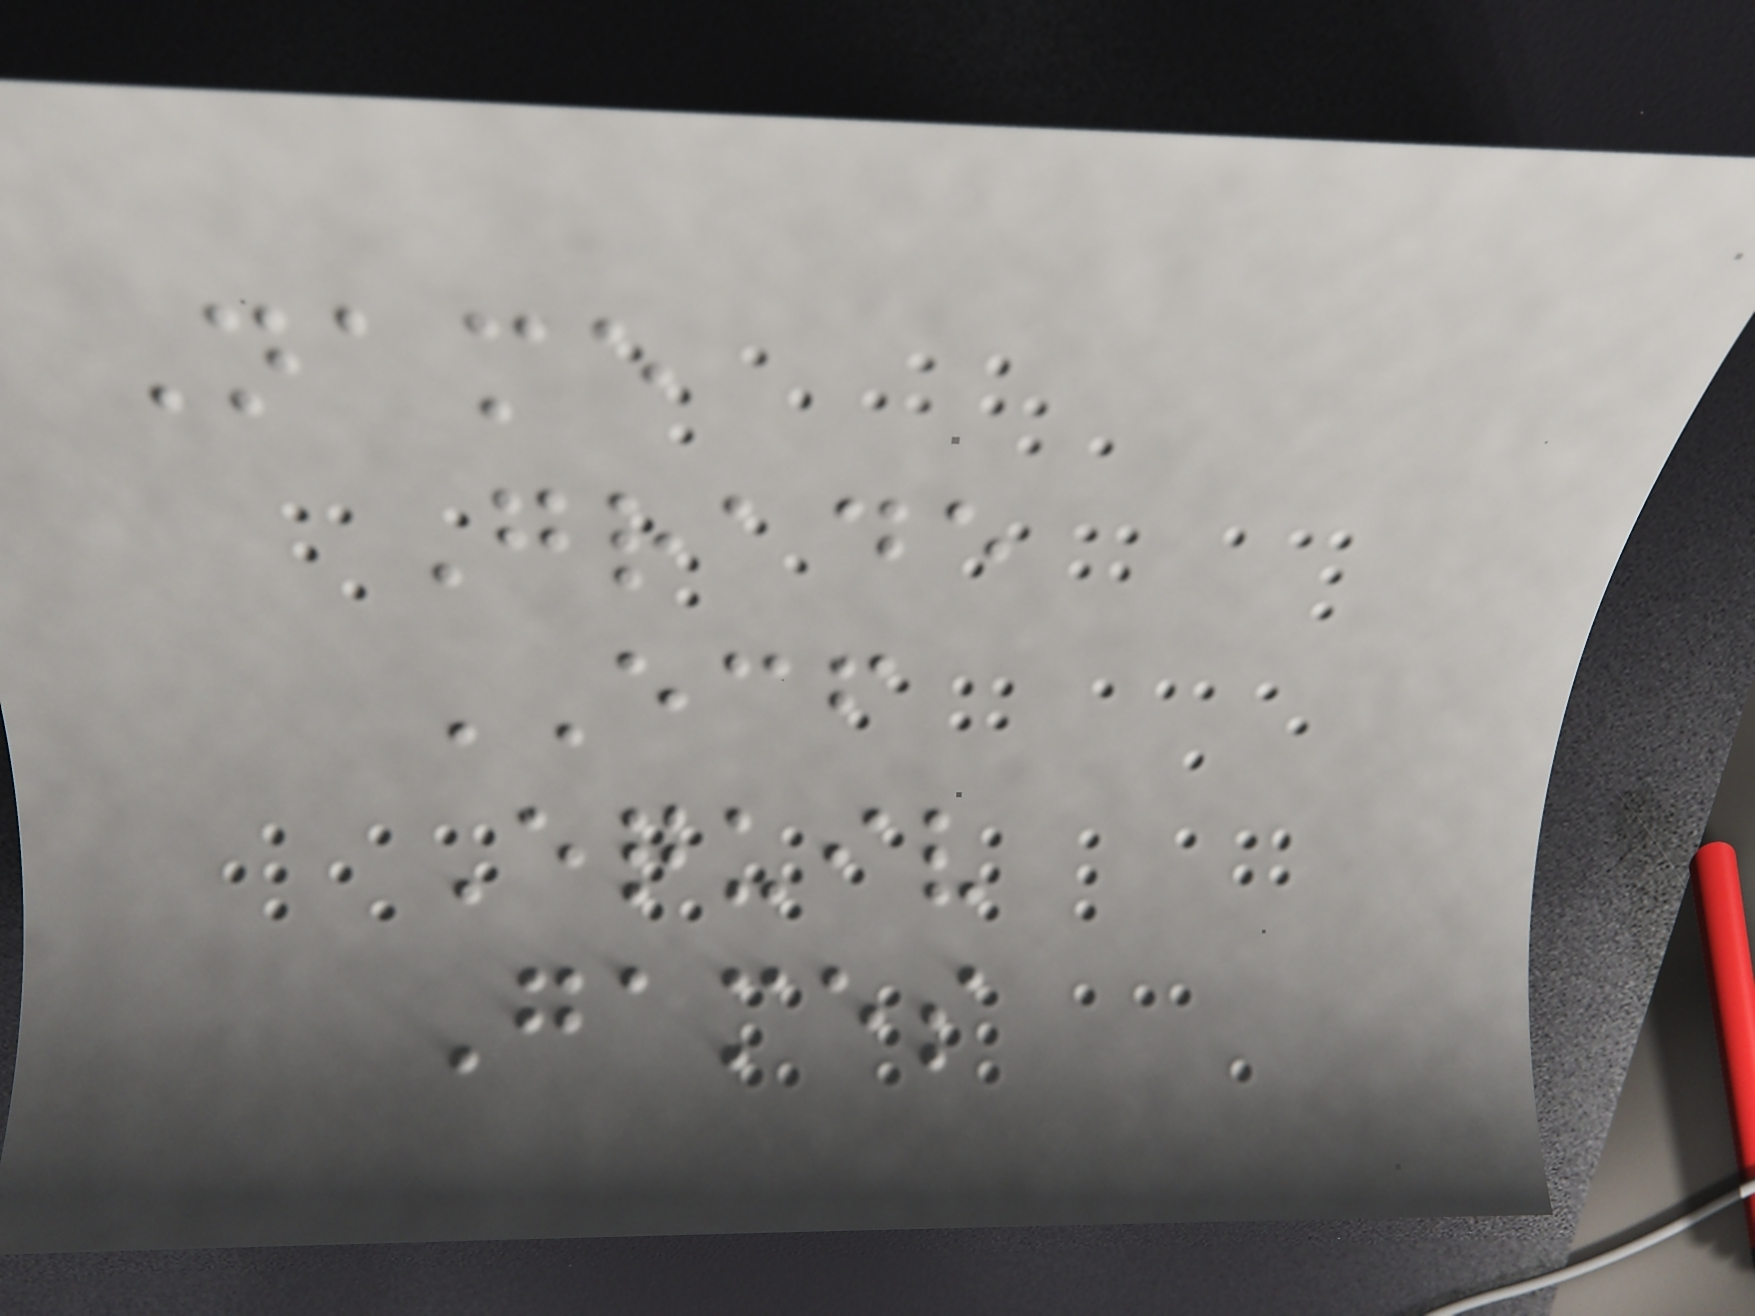Name
Grade
ECF
Equiv
Games
